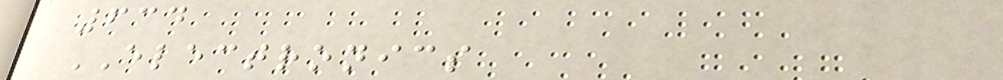634
ELECTRONICS
